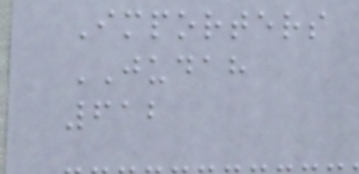Importers
JUDAH
612
